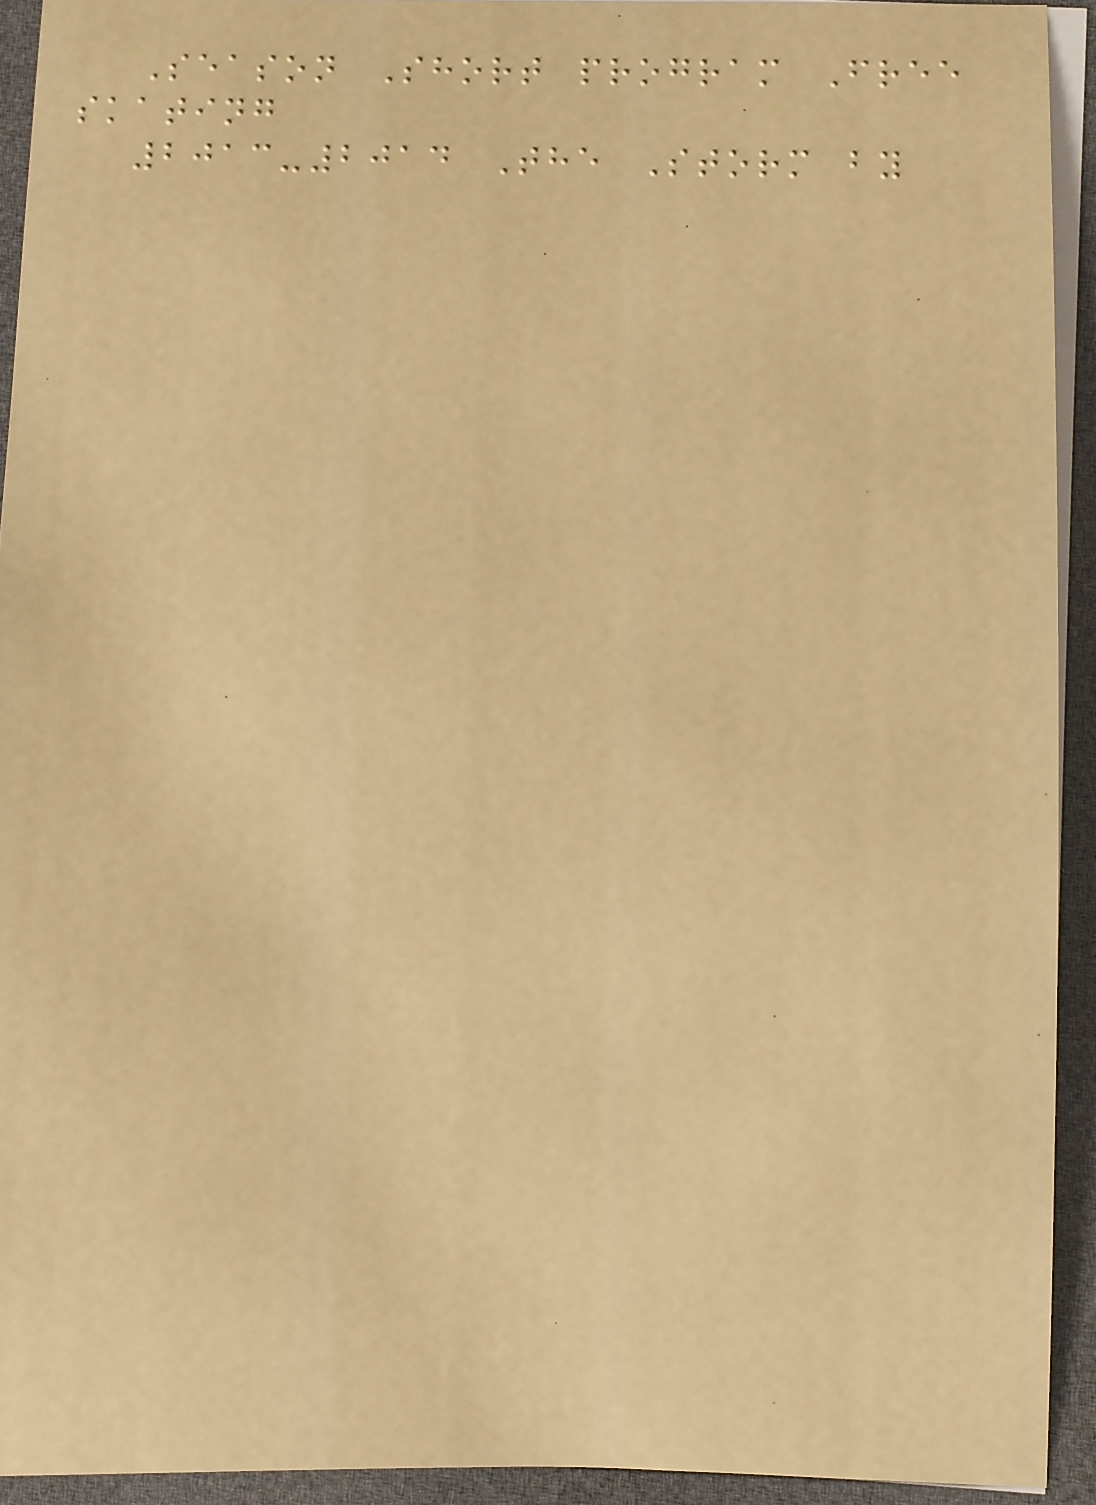Season Short program Free
skating
2013-2014 The Storm by
